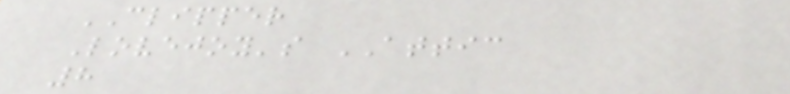CLIPPER
Lovejoy's ATTIC
8
